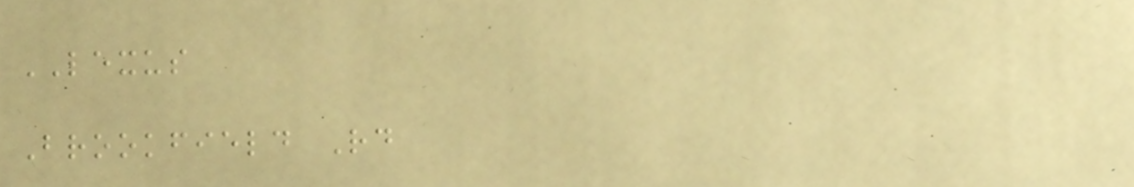LEXUS
Brookfield Rd
